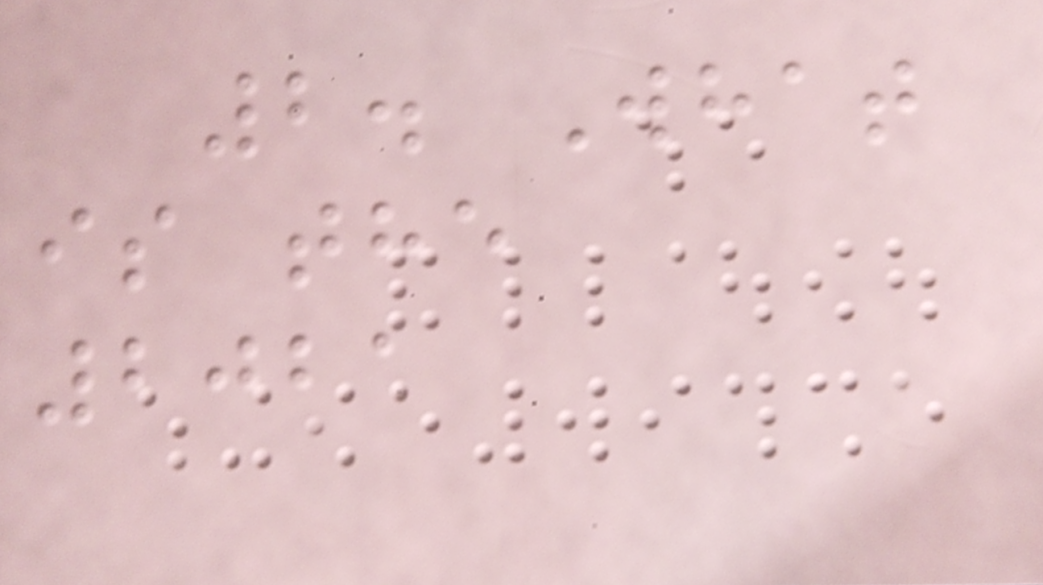2. What
is the
2021
